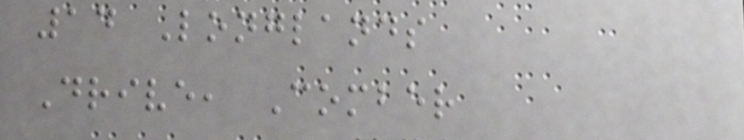14 Longlands
Drive, Comber
